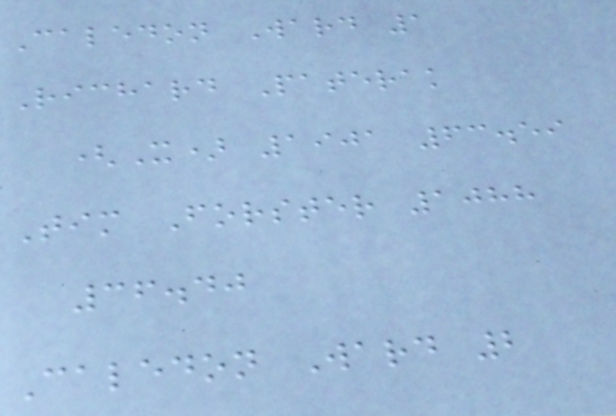Caledon Ward 1
Richard Paterak
(X) 1901 63.59
Tim Forster 1088
36.40
Caledon Ward 2
